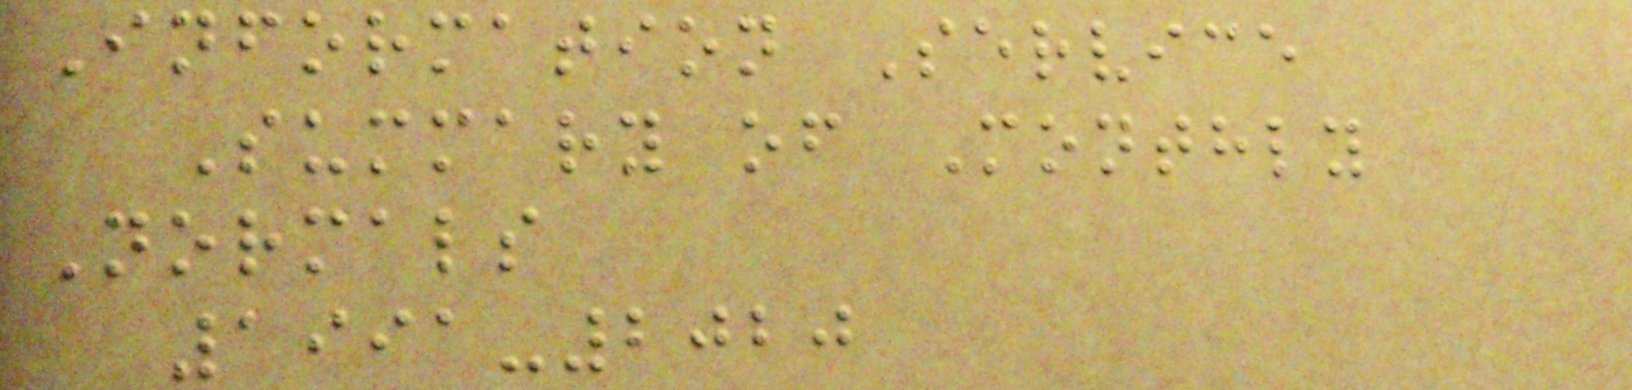Information Service
Summary of Monthly
Normals
1991-2020
